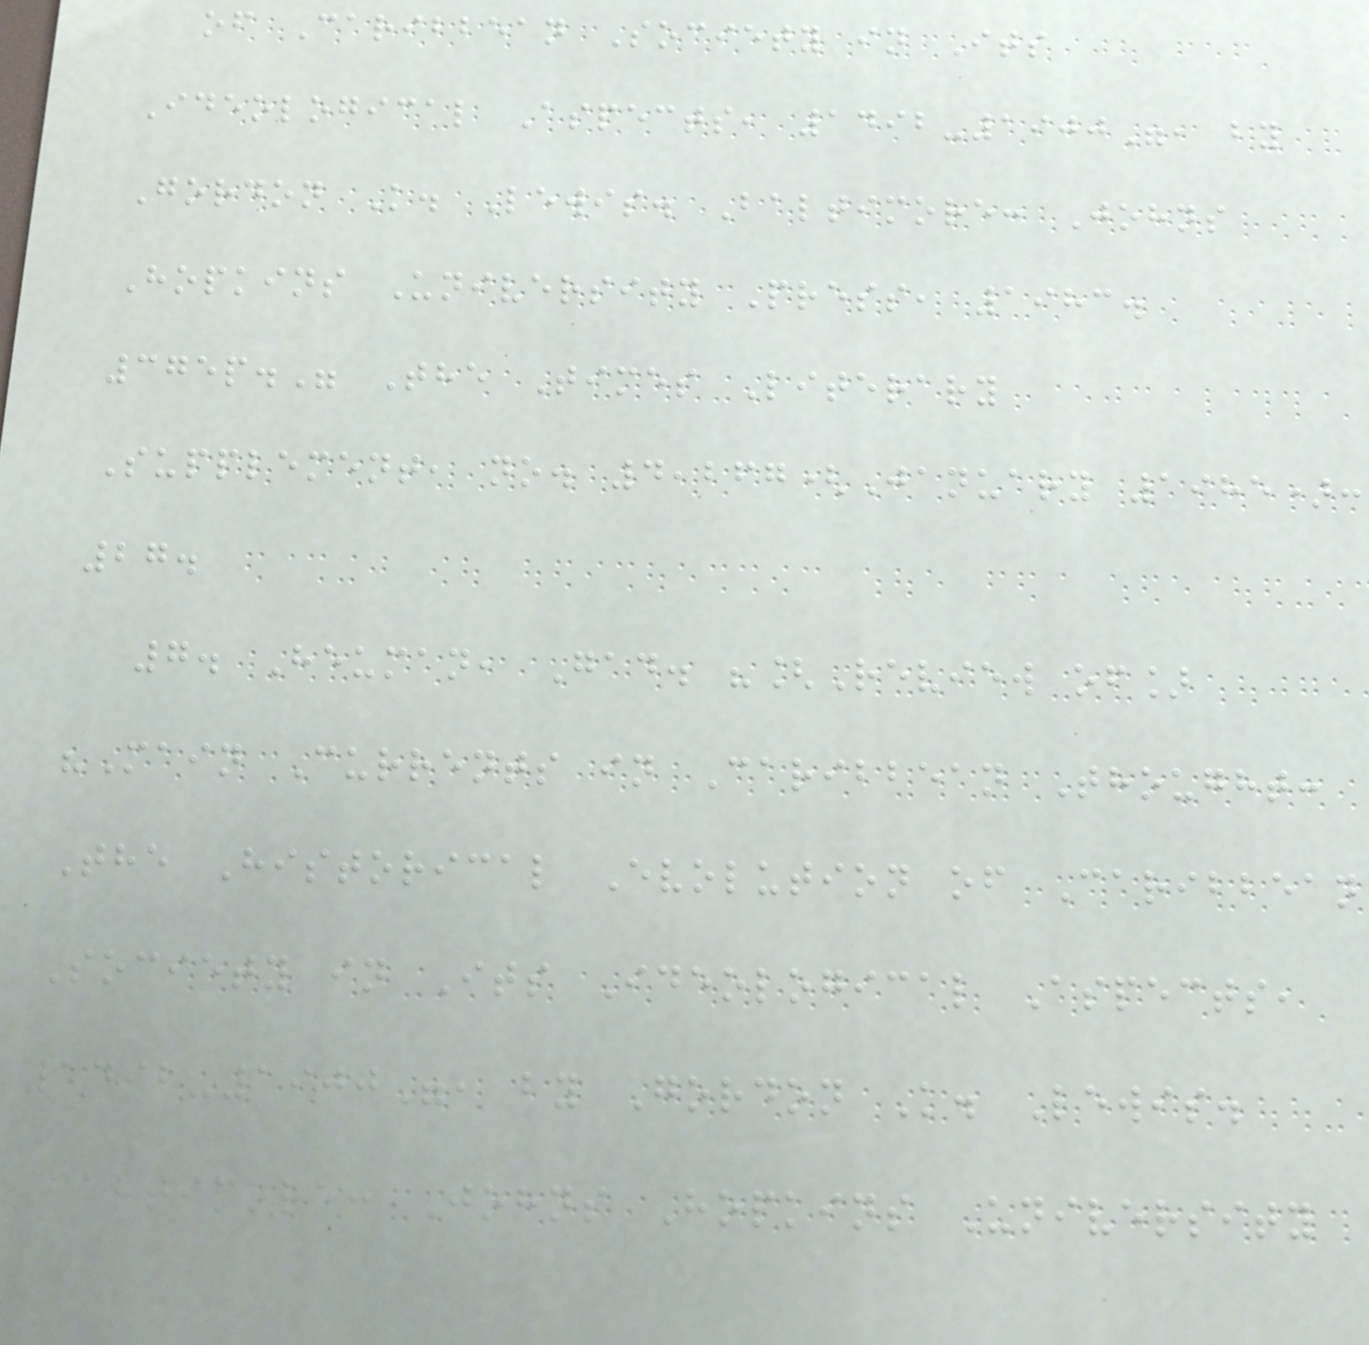of Caribbean Society in Its
Ideological Aspects, 1492-1900", by
Gordon K. Lewis. Baltimore: Johns
Hopkins University Press, 1983.
375p." The Times Literary
Supplement, no. 4,267(January 1985):
27.
7. Heuman, Gad. "[Review of]
"Main Currents in Caribbean Thought:
The Historical Evolution of Caribbean
Society in Its Ideological Aspects,
1492-1900", by Gordon K. Lewis.
Baltimore: Johns Hopkins University
